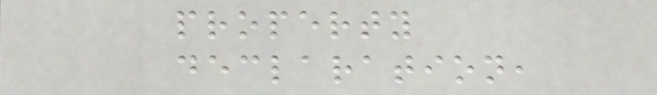property
declaration,
